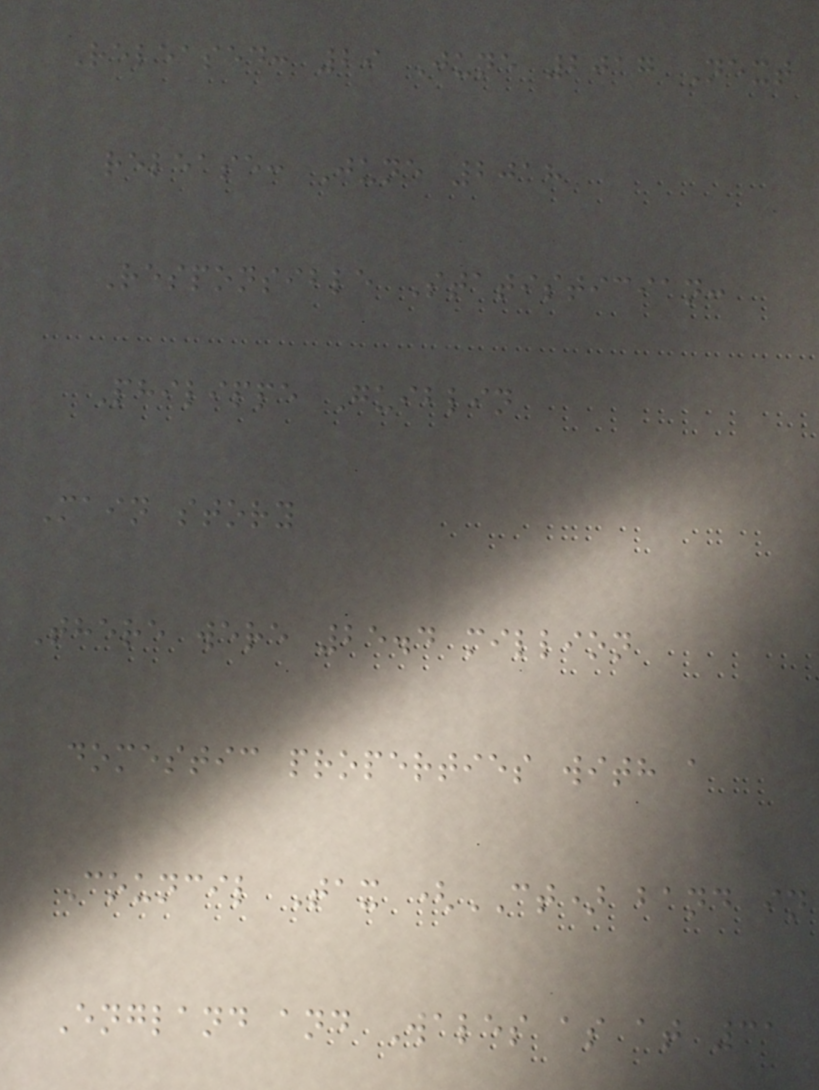Released: 29 June 2017 Next
release: June 2018
Responsible Statistician:
Philippe Guiblin
Main story
There were 25.4 million
domestic properties with a
Council Tax (CT) band in
England and Wales as at 31
